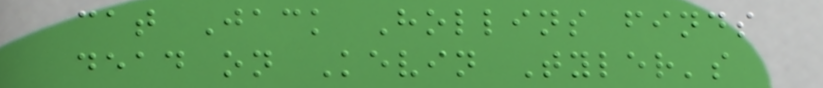cat Jack Hollins finds
dead on Kevin Tyler's
